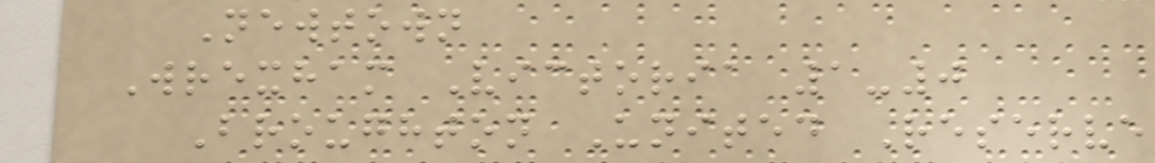Newtown
Wrexham Victoria 1-0
Broughton United Reserve
